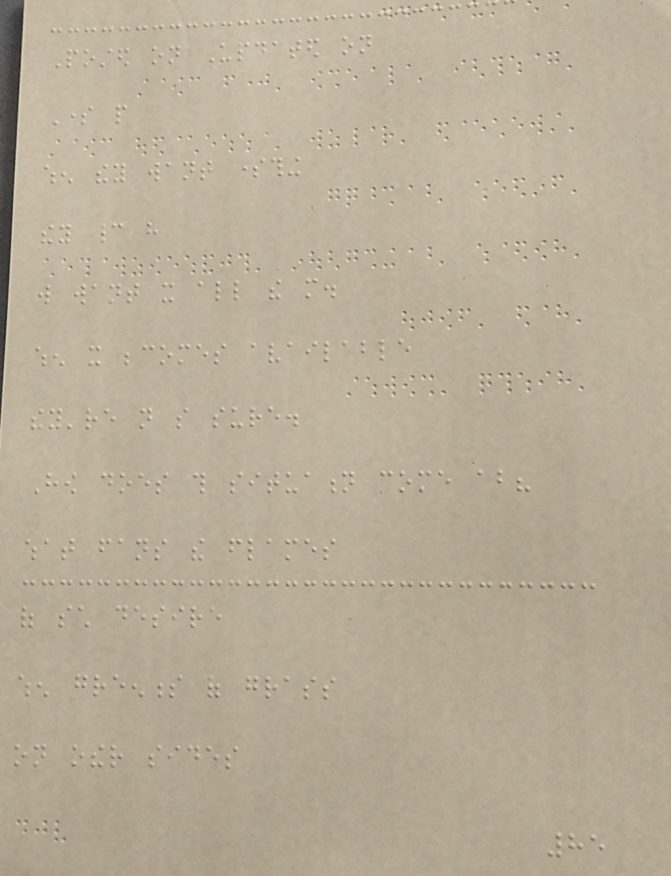Posted on Updated on
Some people
when they want something
they cannot have
will want it all the more.
when it becomes available
they're not so sure.
How does this situation come about?
what fans the flames
of such desire
when greenness of grass
on other sides
85
